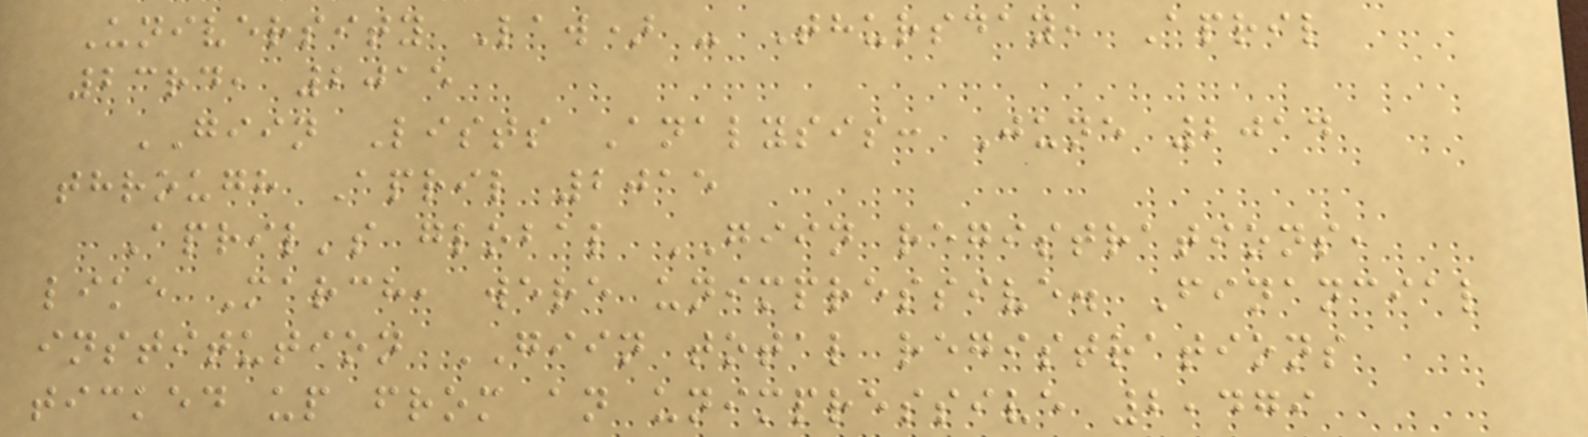University Law) - Thursday, April
23rd, 2015
GIIN Lists Analysis: June 2014
through April 2015
April's global GIIN registrations,
like March, were unimpressive. Financial
institution GIIN total registrations
ticked up from an unimpressive 2,479
